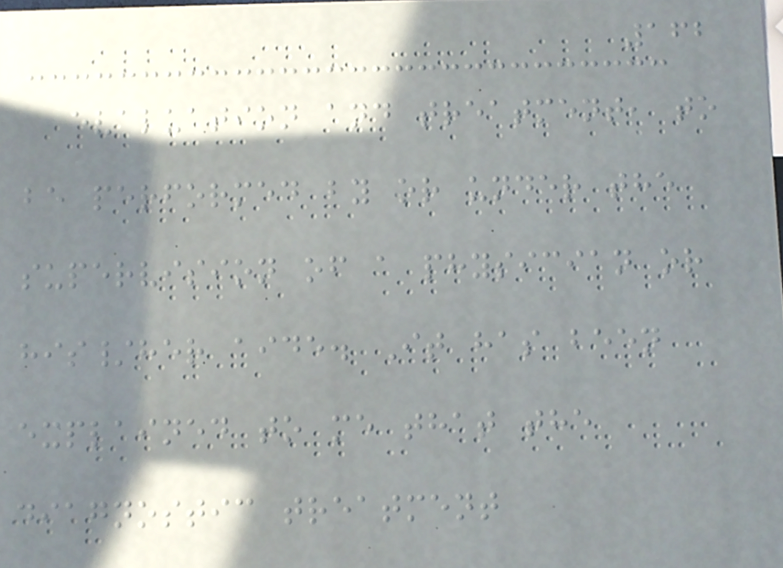162
evaluation and treatment, to
be performed by or under the
supervision of a physician or
his/her aide. It has been
explained to me that the
diagnostic treatment
